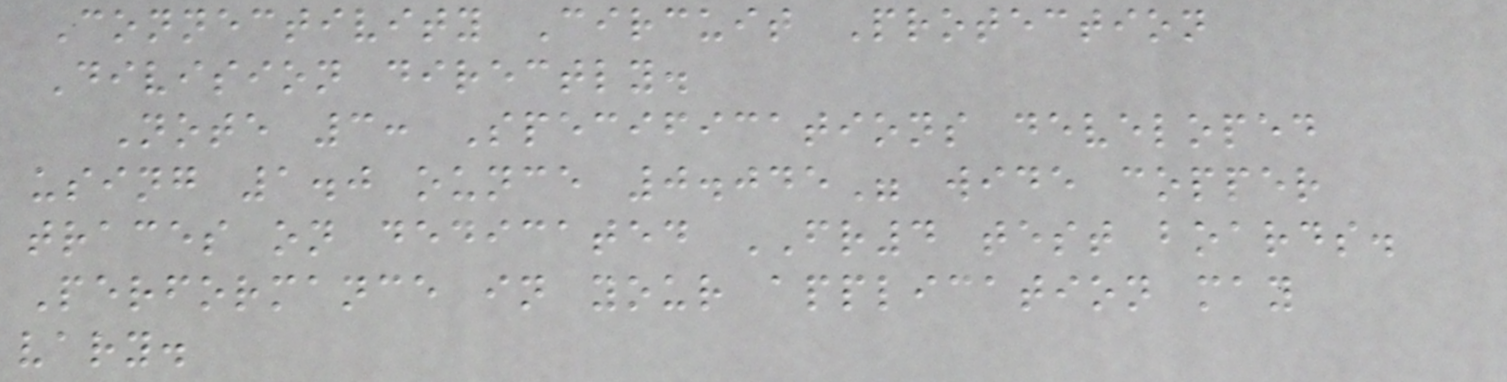Connectivity Circuit Protection
Division directly.
Note 3: Specifications developed
using 1.0 ounce 0.045" wide copper
traces on dedicated FR4 test boards.
Performance in your application may
vary.
